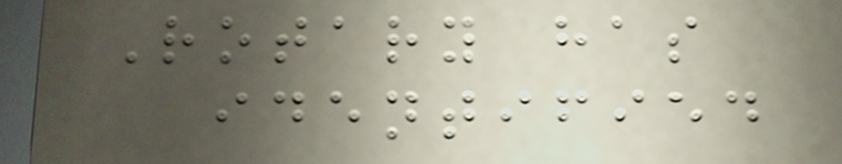Rotary has
identified
